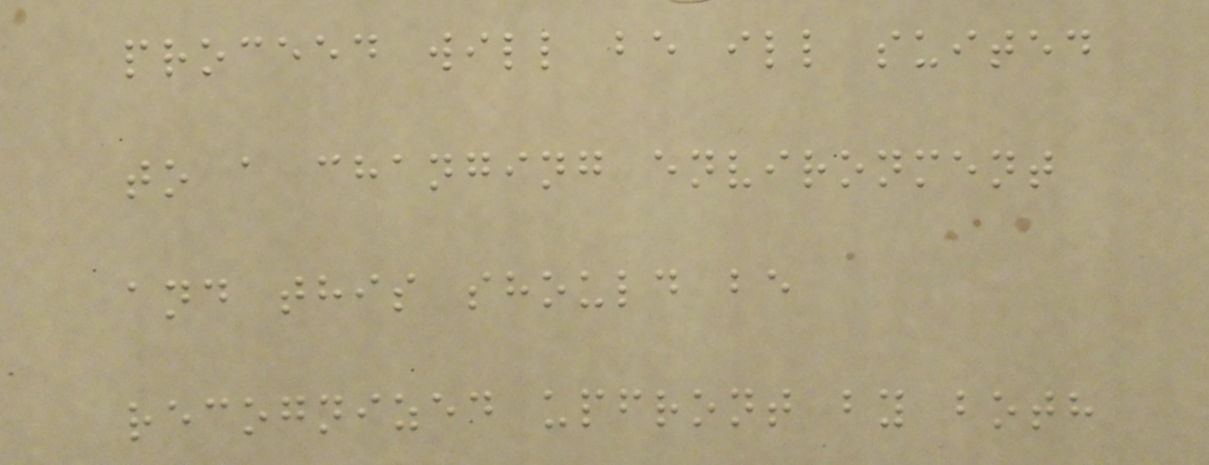proceed will be ill suited
to a changing environment
and this should be
recognized upfront by both
